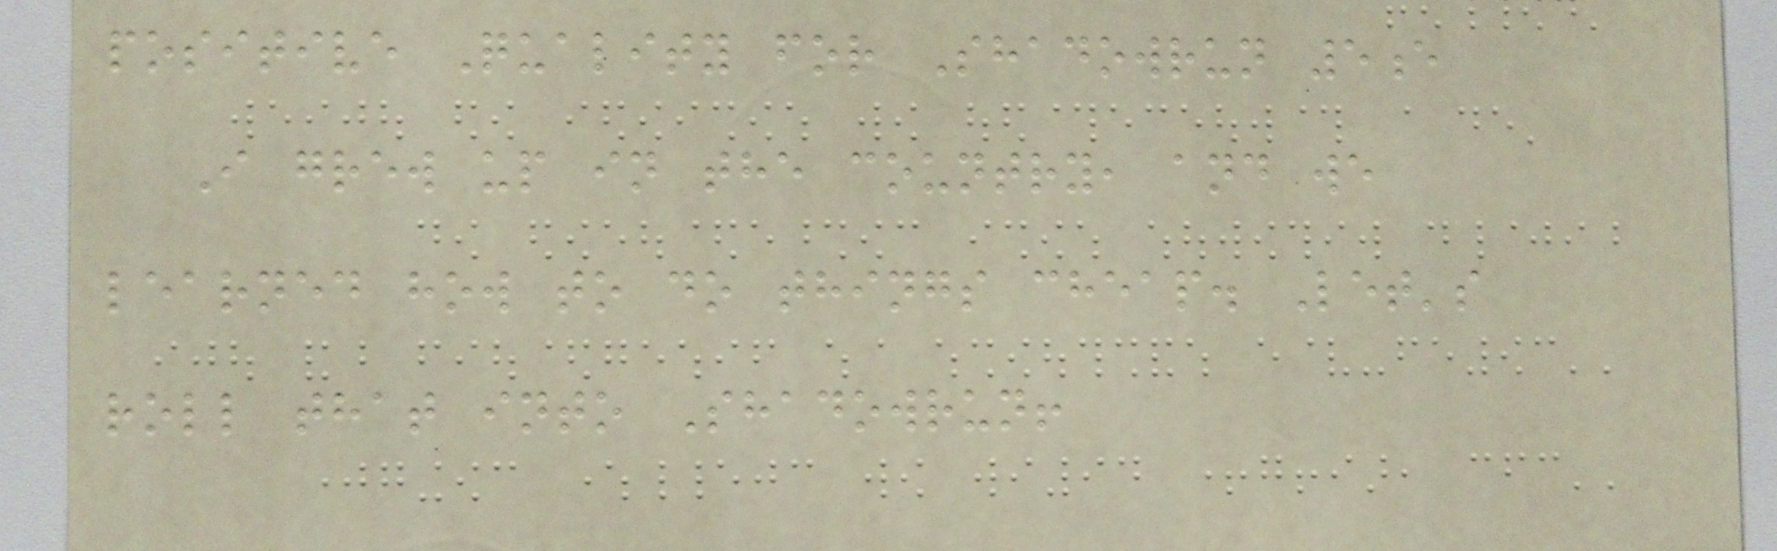positive Quality for Shadowrun 5e
I grew up in the country, and we
learned how to do things cheap. Let's
roll that into Shadowrun!
